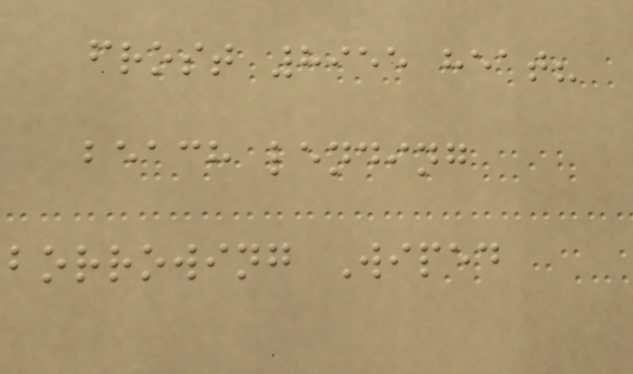frost 8955 heat?
beach lending
borrowing Wiped
